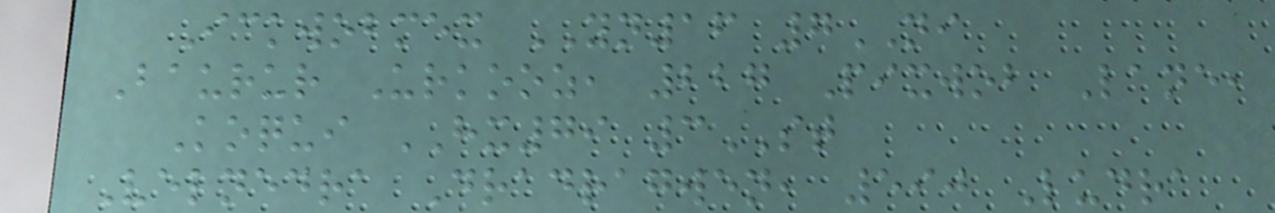Ickwobmex YN16 7NI
Baurur Urkooz, 227 Pixwob Lane,
Koqui HX79 3ST
Velnedra Dradragwen, 590 Ludra
